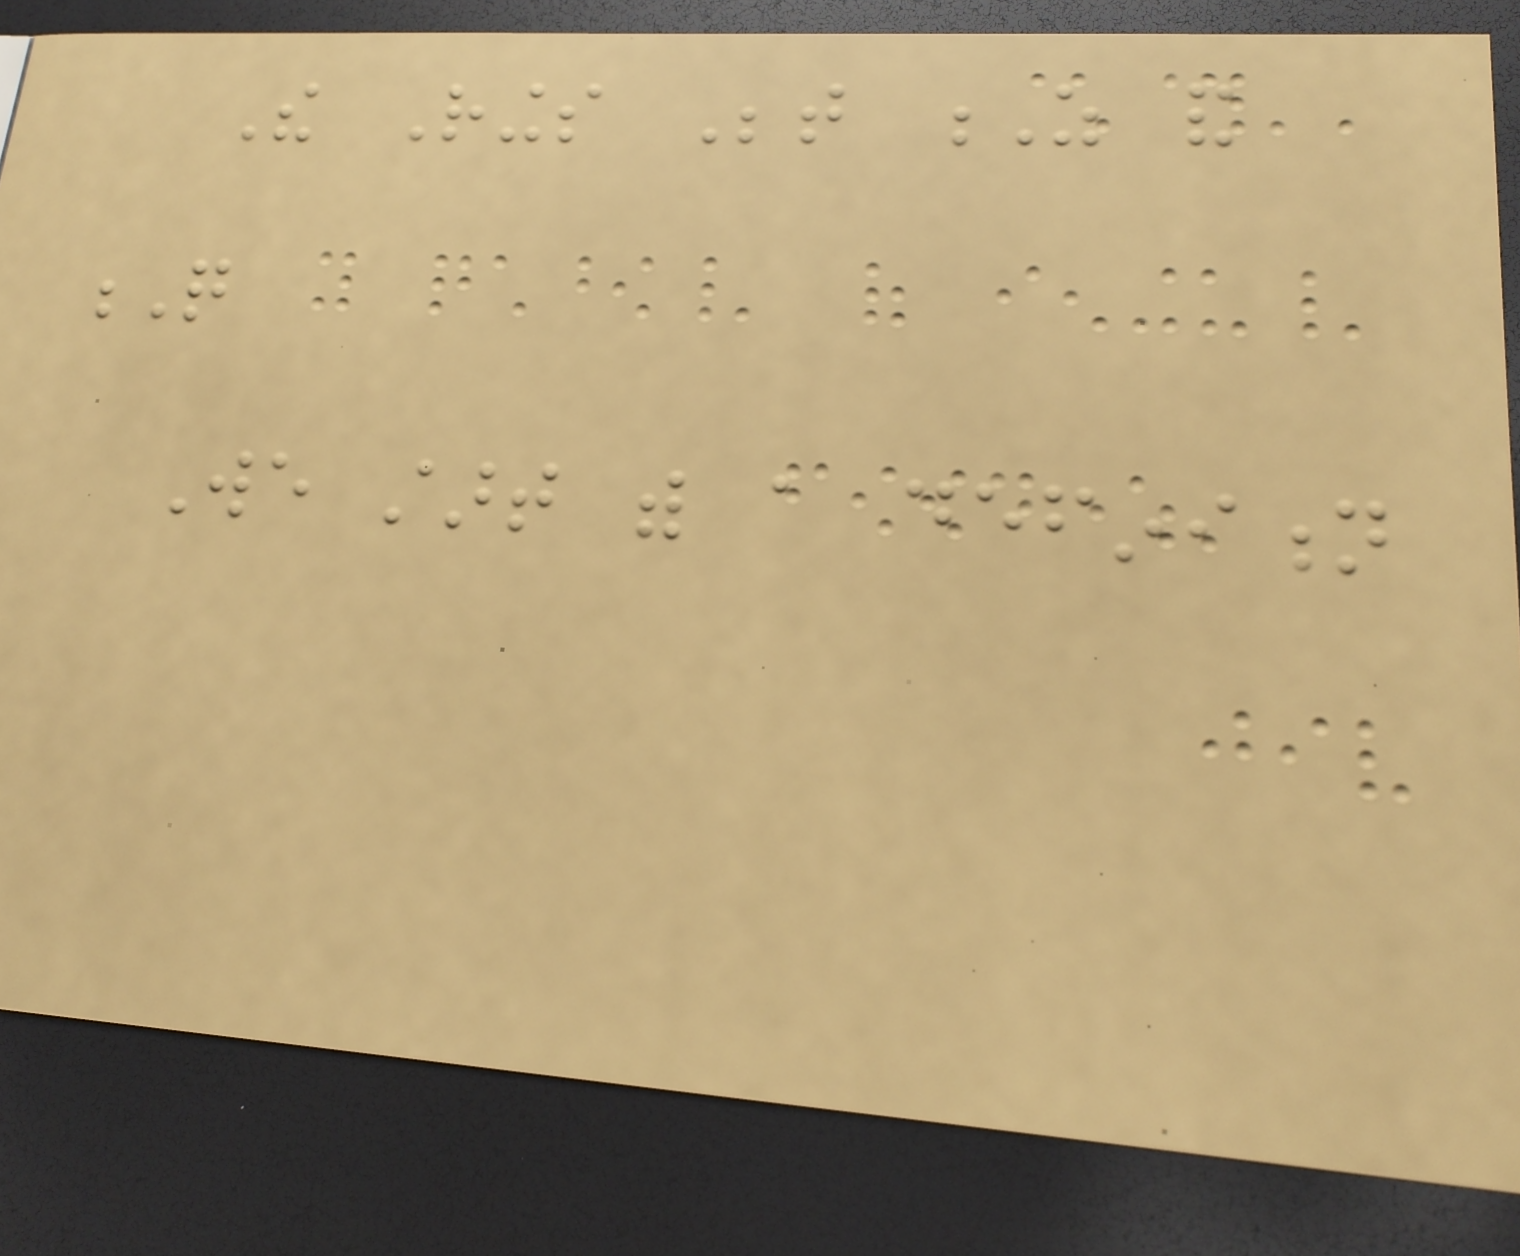The Rings Between Z and
Q
We start with a definition
